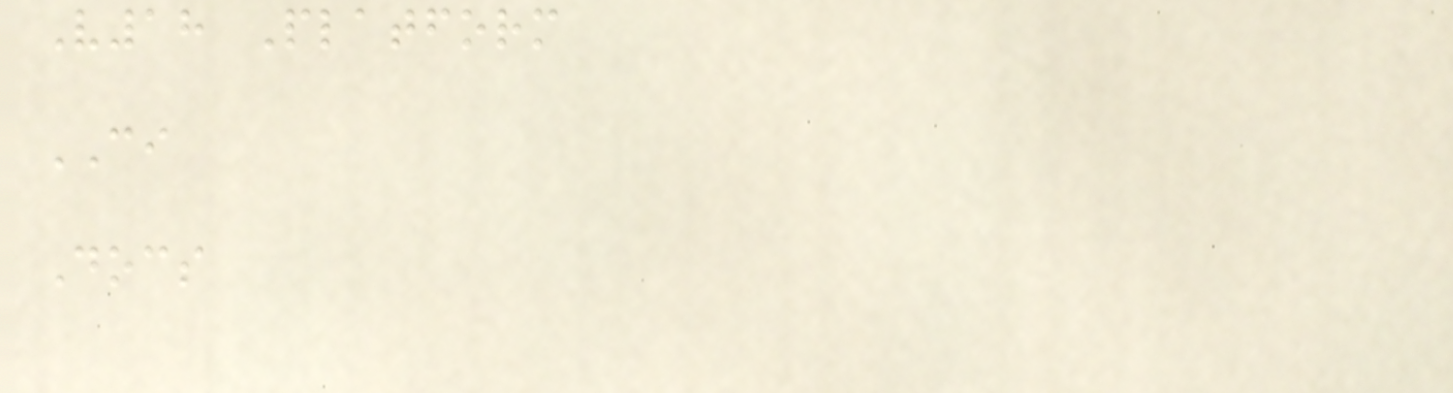V18 Platform
CI
Docs
